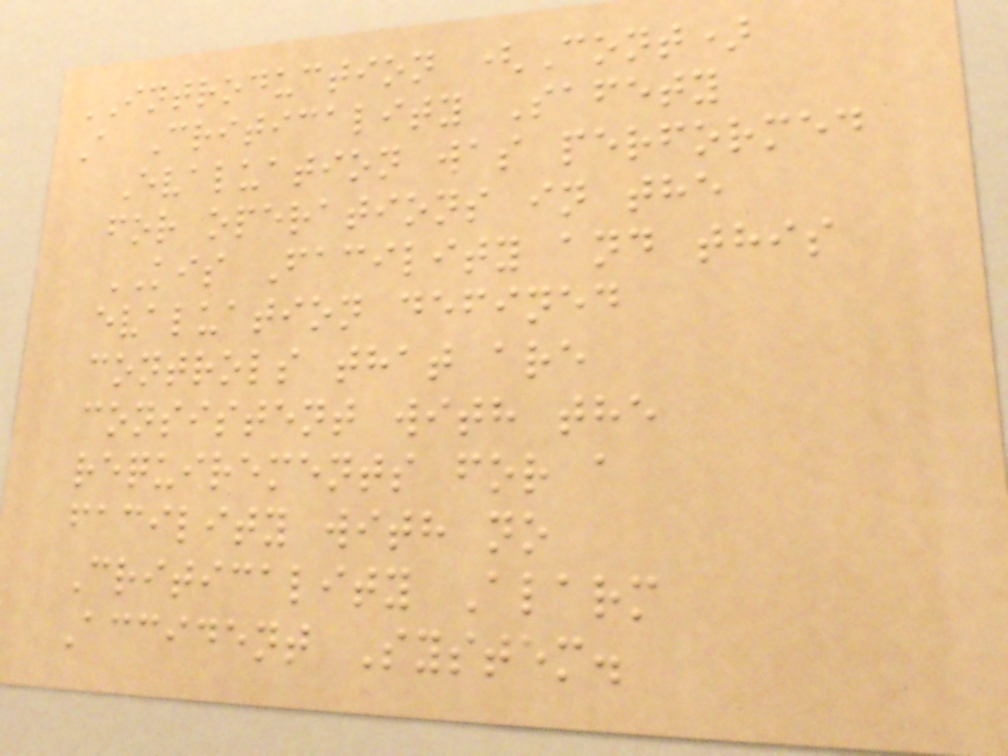INTRODUCTION (Cont)
A Criticality Safety
Evaluation was performed
for operations in the
KIS Facility and this
evaluation defined
controls that are
consistent with the
requirements for a
facility with no
Criticality Alarm
Accident System.
